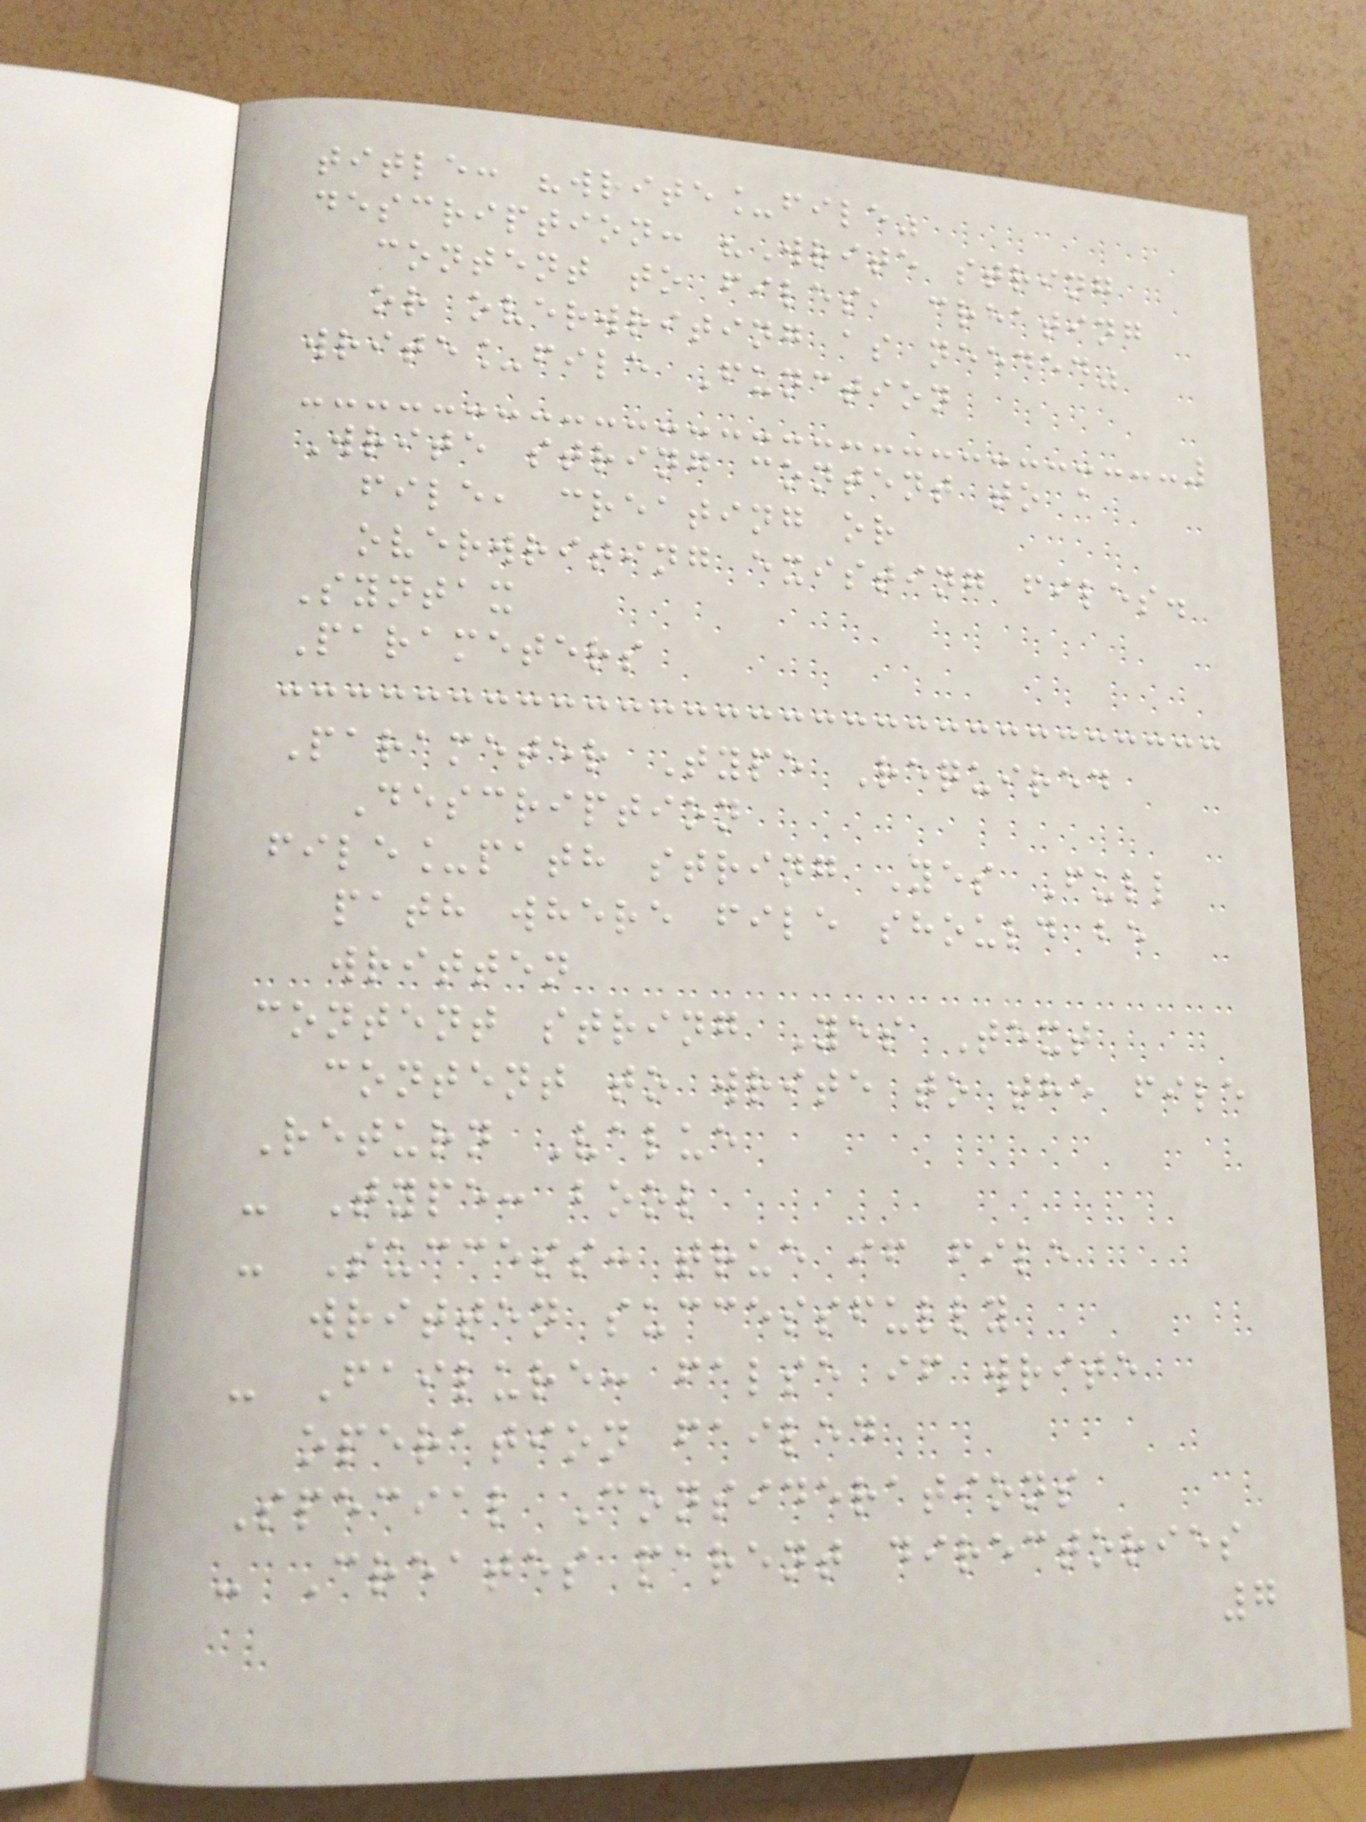title: "write_file"
description: "Write string
content to files, creating
or overwriting as needed"
write_file Function
Write string content to a
file, creating or
overwriting existing files.
Syntax
Parameters
Parameter Type Required
Description
file_path string Yes Full
path where file should be
written
content string Yes Text
content to write to the file
Return Value
- Type: bool
- Success: true if file
written successfully
- Failure: false if write
operation failed
Special Considerations
- Creates parent directories
7
